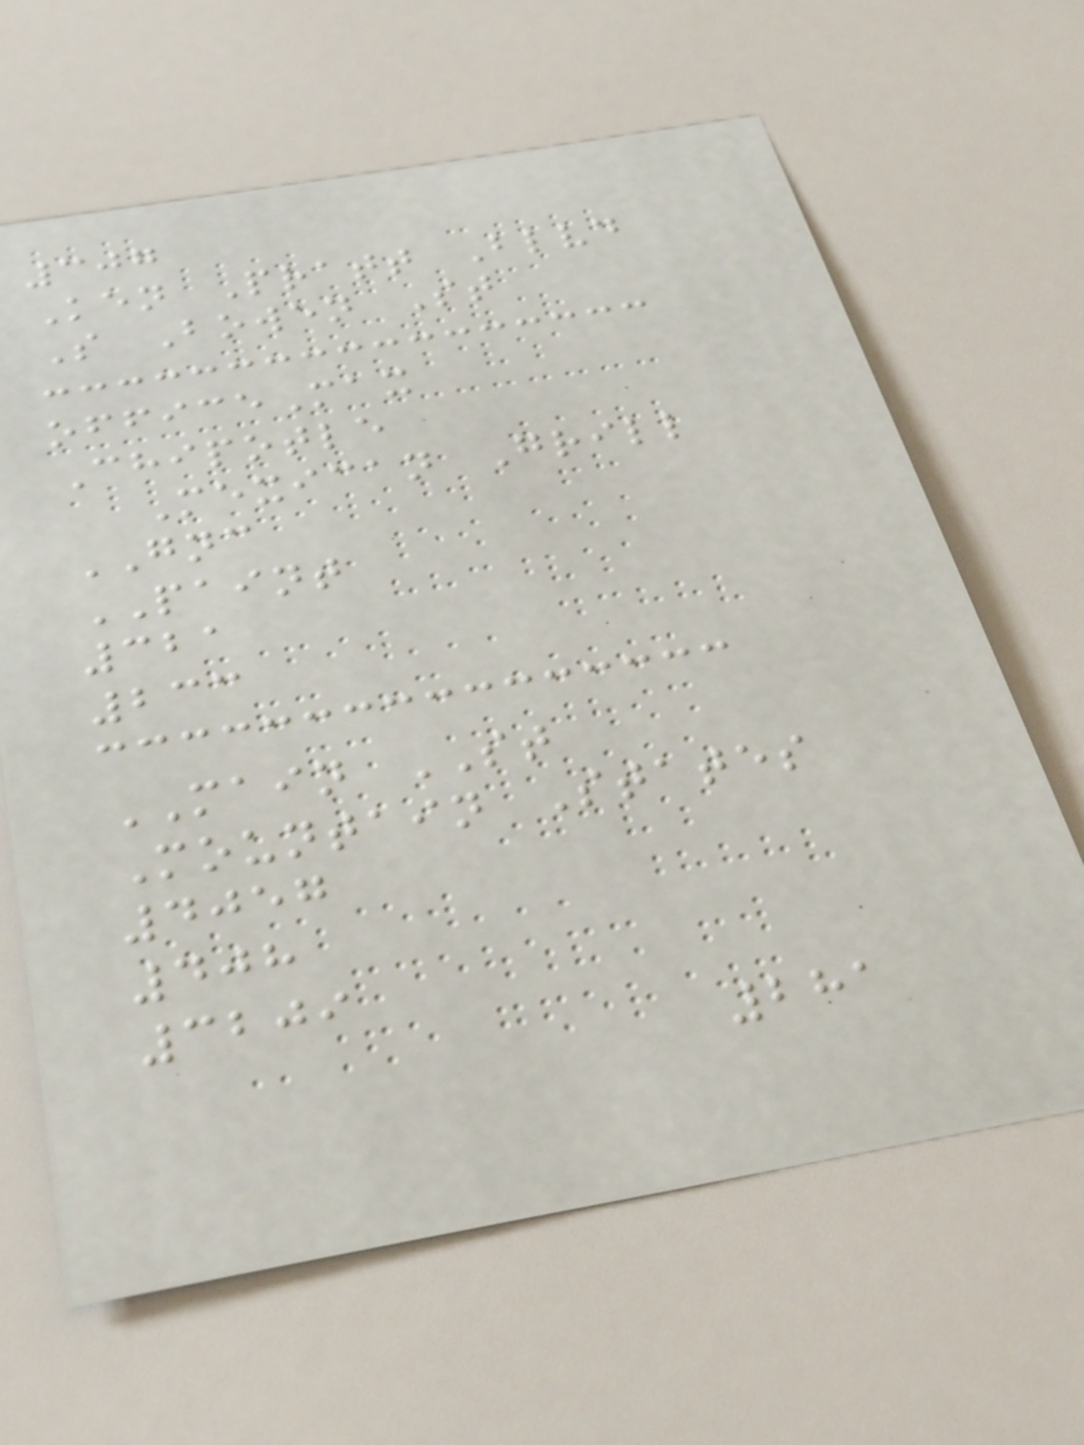307
Ken Pratt Blvd
S Bowen St
officeMax
Chipotle
Mexican Grill
GNC
PAINT
321
233
MAIN ST
Mountain States
4057
408
3209
281
